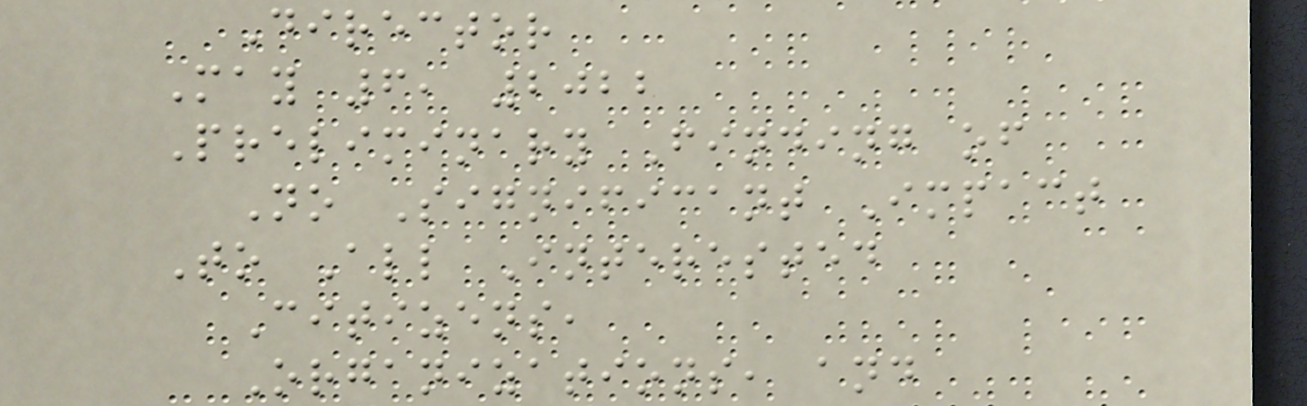Director
May 6, 2022
Preliminary Finding of
No Significant Impact
To All Interested
Citizens,
Organizations, and
